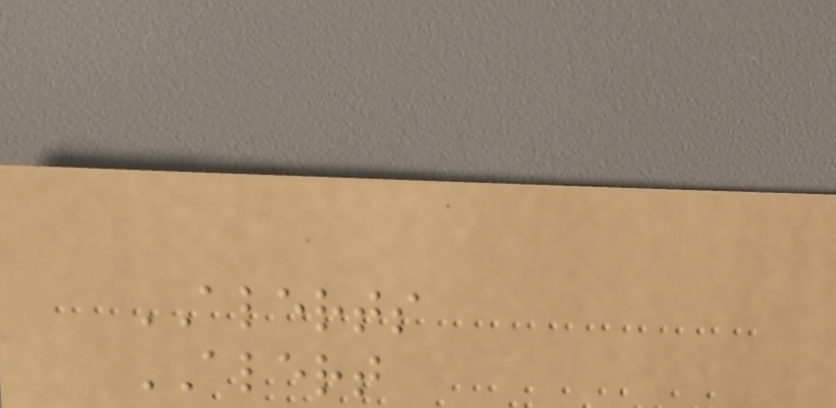ALERTS
ALERT
